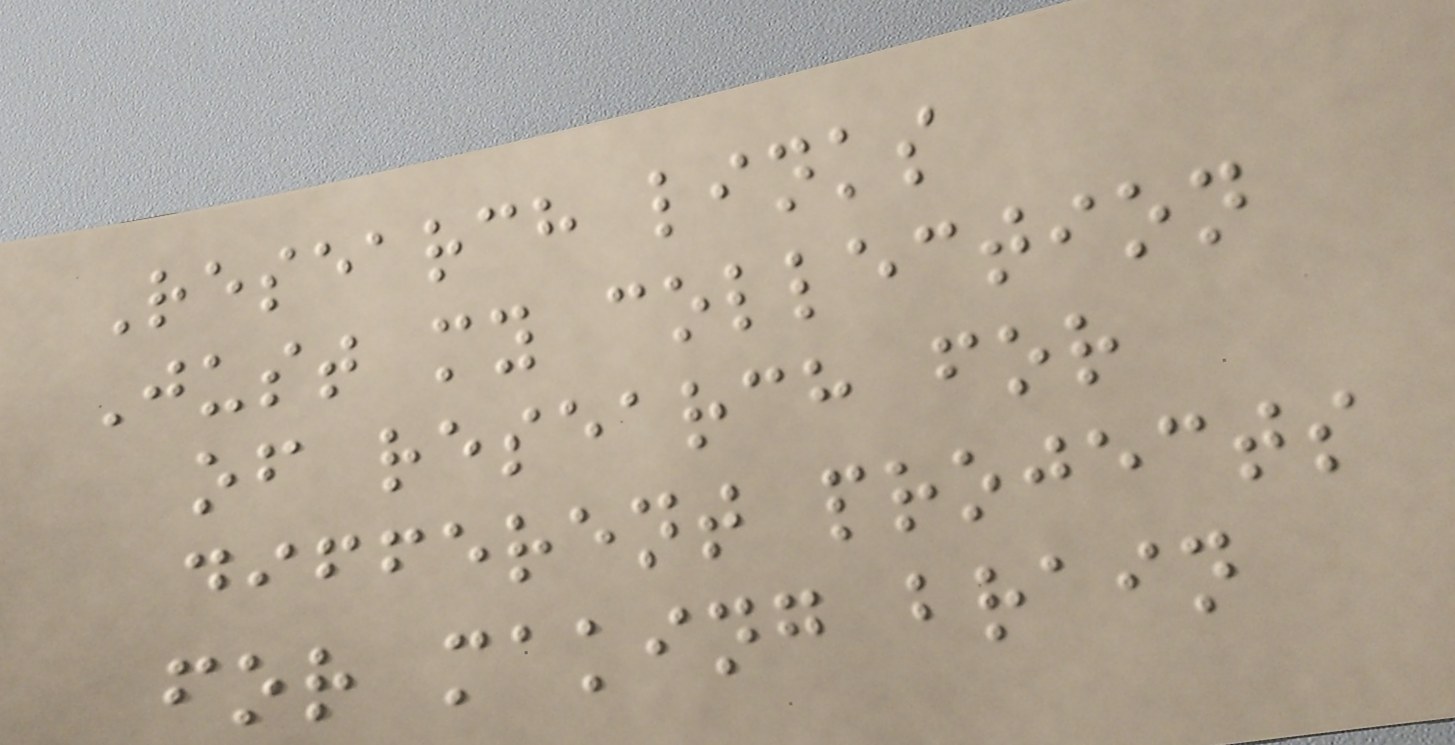Research links
Just my collection
of research for
different projects
for making brain
